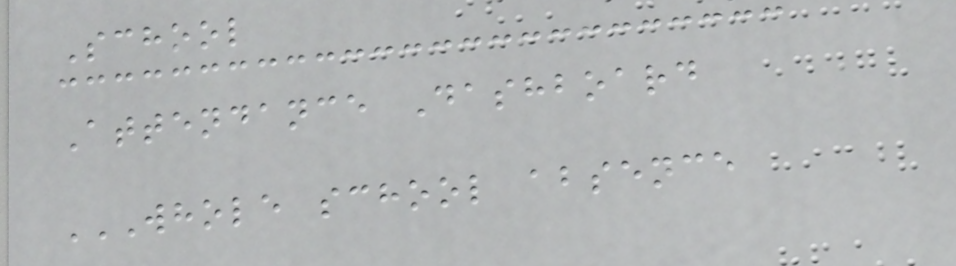School
Attendance Dashboard
WHOLE SCHOOL ABSENCE
